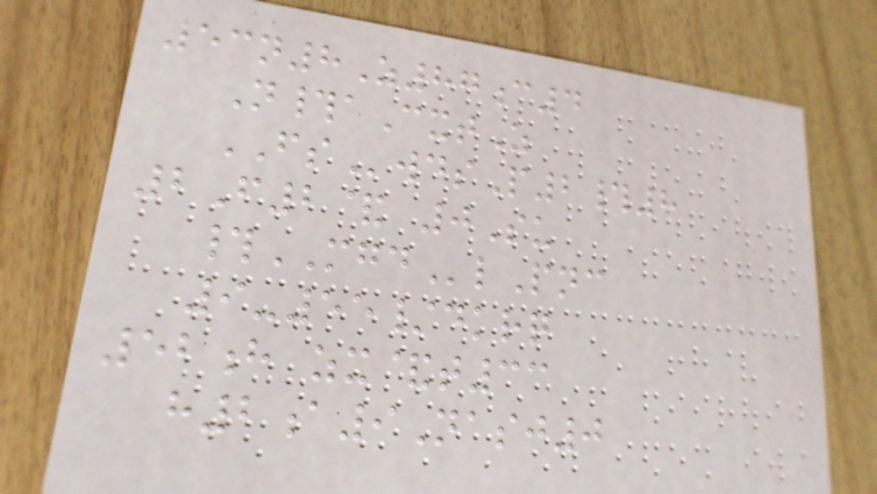53n8Z87c4
N#aCxtZ
FSwdsP2#8
2F2& 0Su
#MGDlPnc
9-55/dkrq
52h zx&t33
h2a9Nasj0
